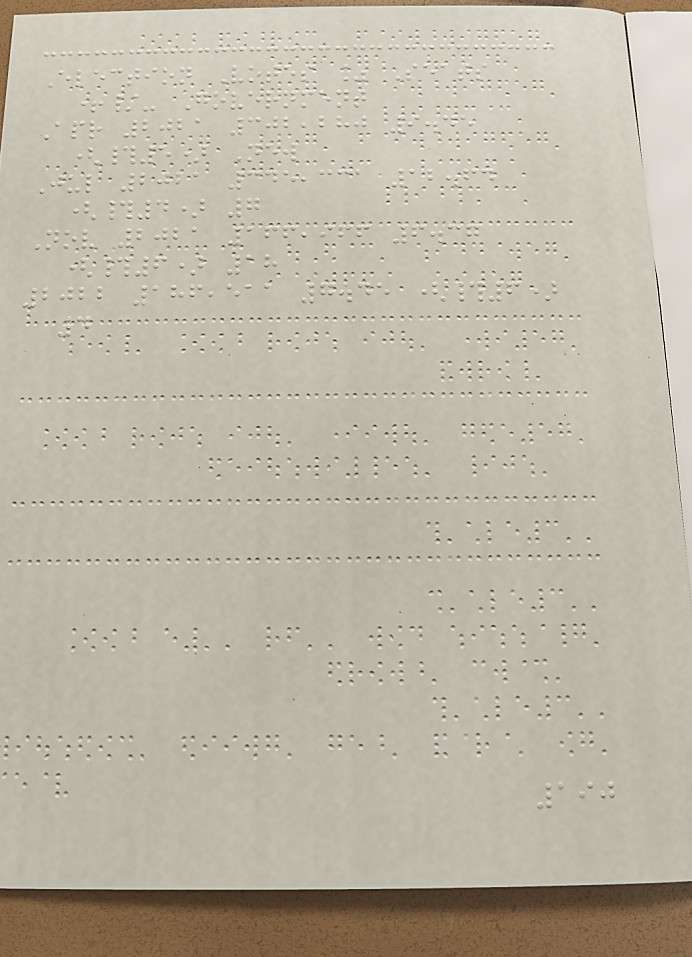Election Votes % Seats
+/- Government
Apr 2021 302,280 9.45
(#5) New
Jul 2021 345,331 12.64
(#4) 7
Nov 2021 166,966 6.37
(#6) 18
2022 186,511 7.45 (#6)
4
190
